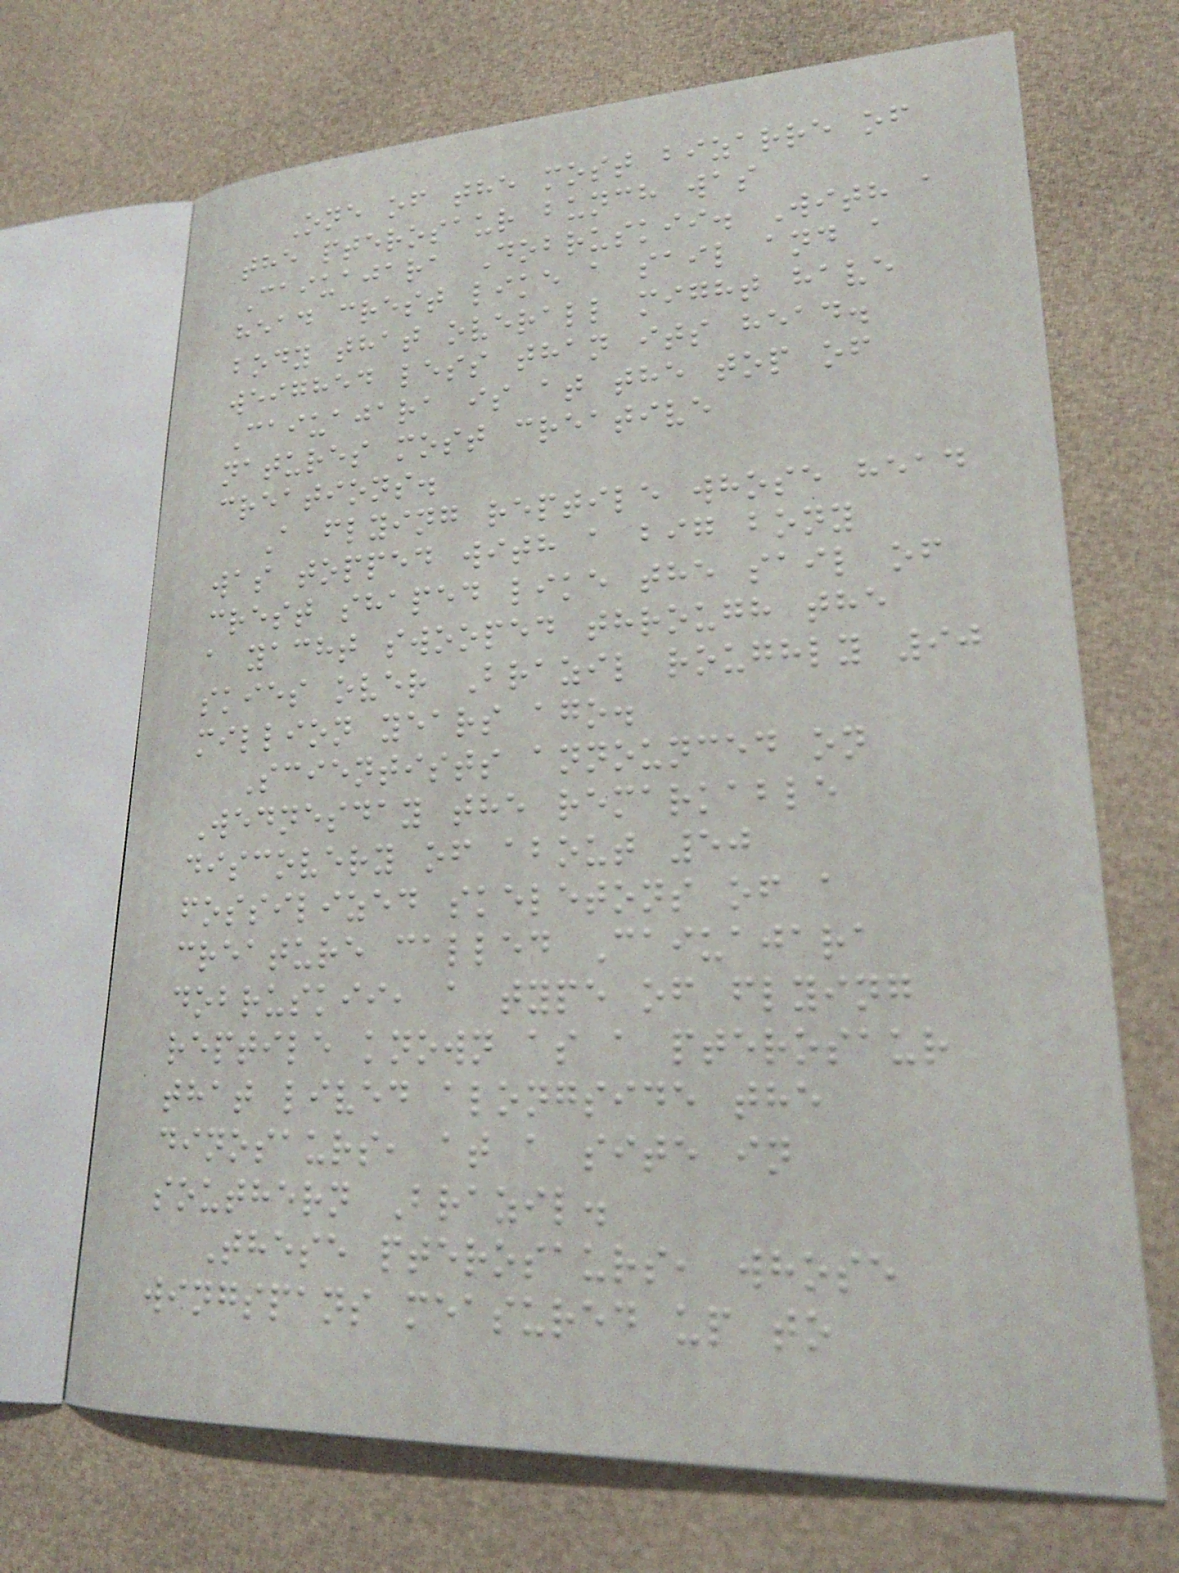One of the most bizarre of
the pterosaur bunch was
Caiuajara Dobruskii. With a
head crest like a sail and a
body that overall might have
weighed less than its head.
Caiuajara is at the top of
natures most creative
creations.
A flying reptile whose head
was topped with a big bony
crest shaped like the sail of
a yacht swooped through the
skies over Brazil roughly 90
million years ago.
Scientists announced on
Wednesday the remarkable
discovery of about 50
fossilized skeletons of a
creature called Caiuajara
dobruskii, a type of flying
reptile known as a pterosaur
that lived alongside the
dinosaurs, at a site in
southern Brazil.
These pterosaurs, whose
wingspans measured up to
